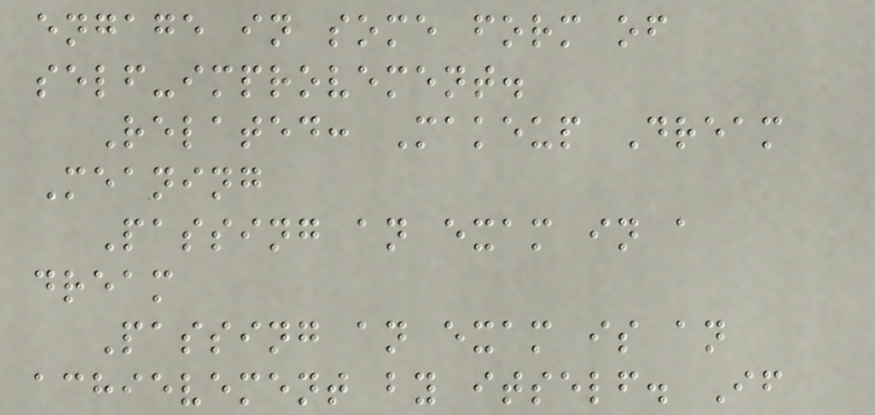engage in some form of
self-improvement.
Related: Makeup Dream
Meaning
Passing an exam in a
dream
Passing an exam is an
achievement by itself. If
